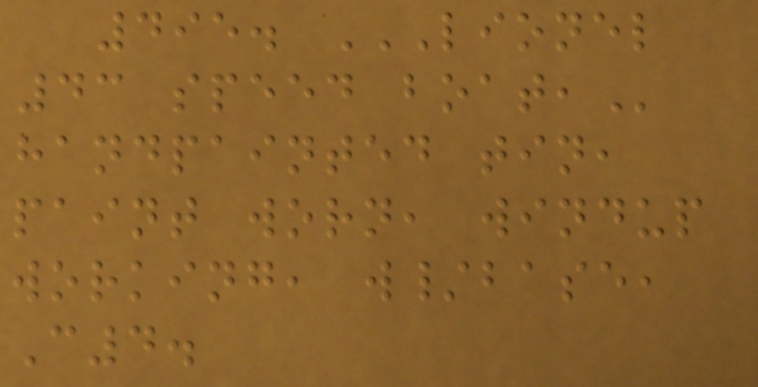495. LIONEL
43 SPEED BOAT,
handpainted tin,
paint worn, windup
working, w/base,
C4.
